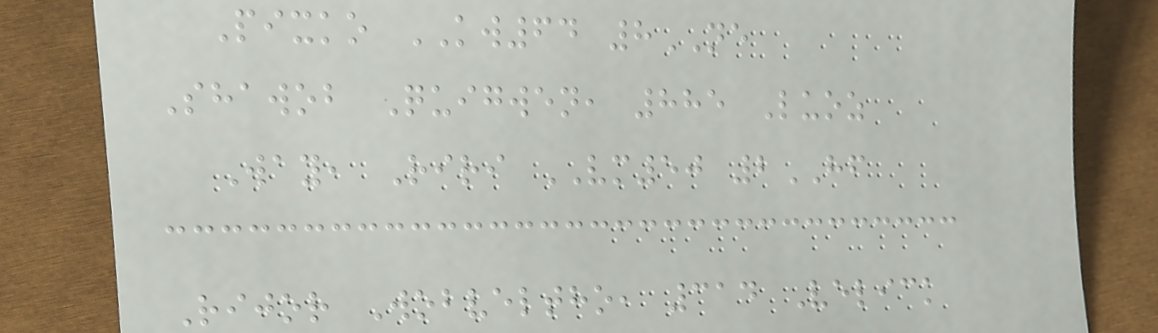Pixko KW64 8NE
Shawob Quigwen, 885 Luoz
Way, Riri VM50 2HF
Rijor Wobveltho, 314 Velick
